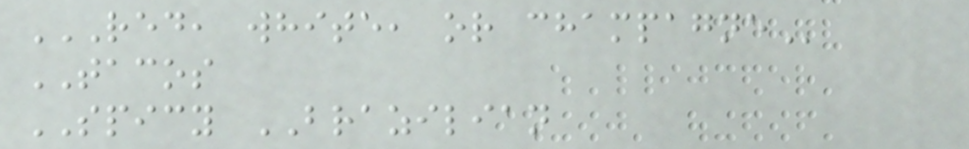RED, WHITE, OR CHAMPAGNE
TACOS
SPICY BRAZILIAN
